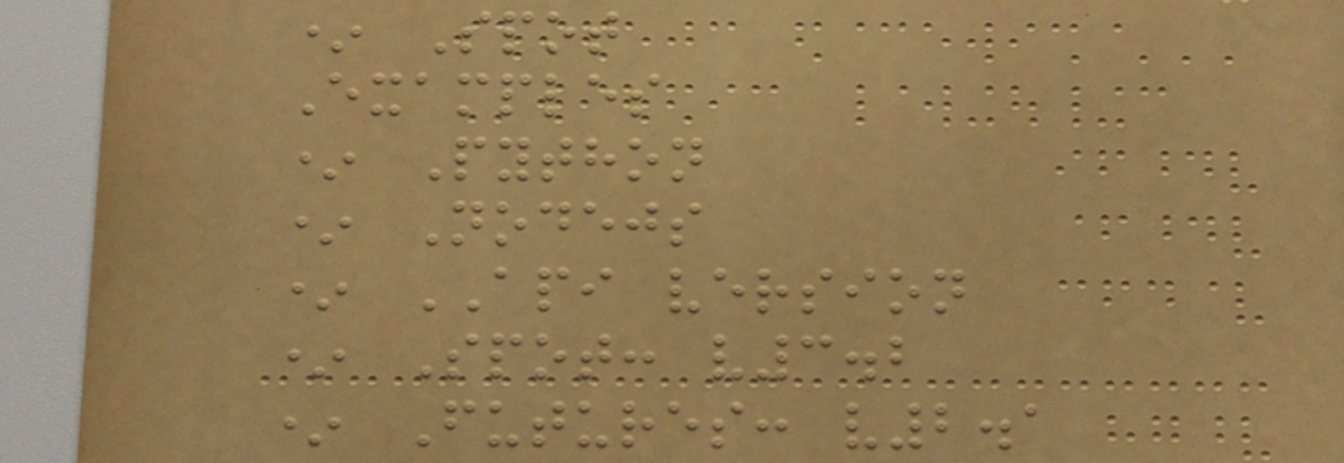* Spot
Examples
* Python
* Nodejs
* API version
* Spot: v3.2
* Futures: v2.1
